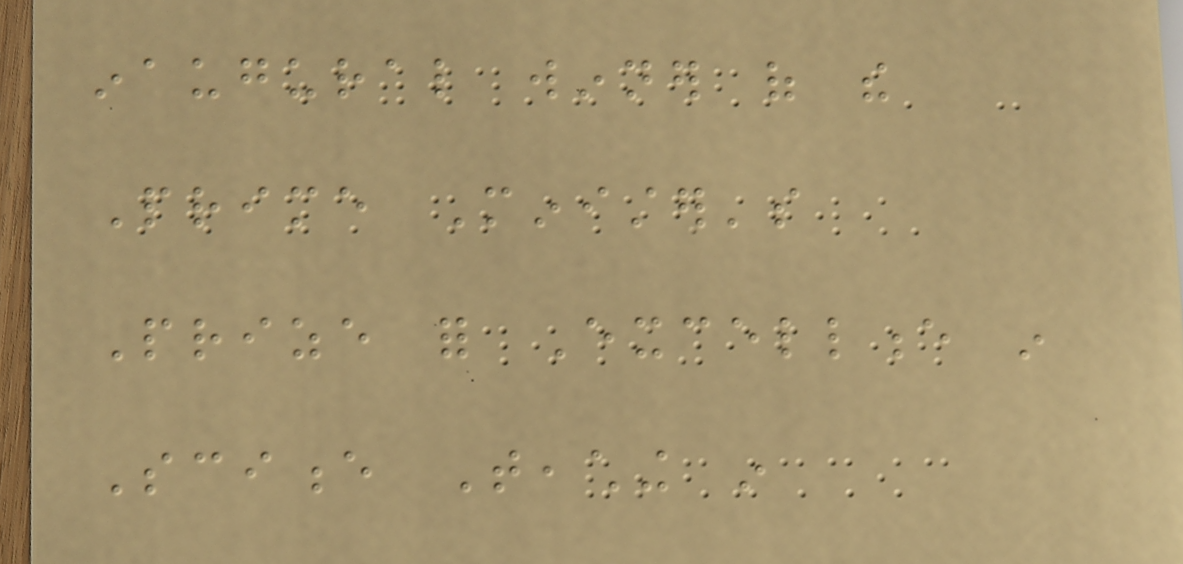inaugural winner of the
Prime Minister's
Prize for Excellence in
Science Teaching in
